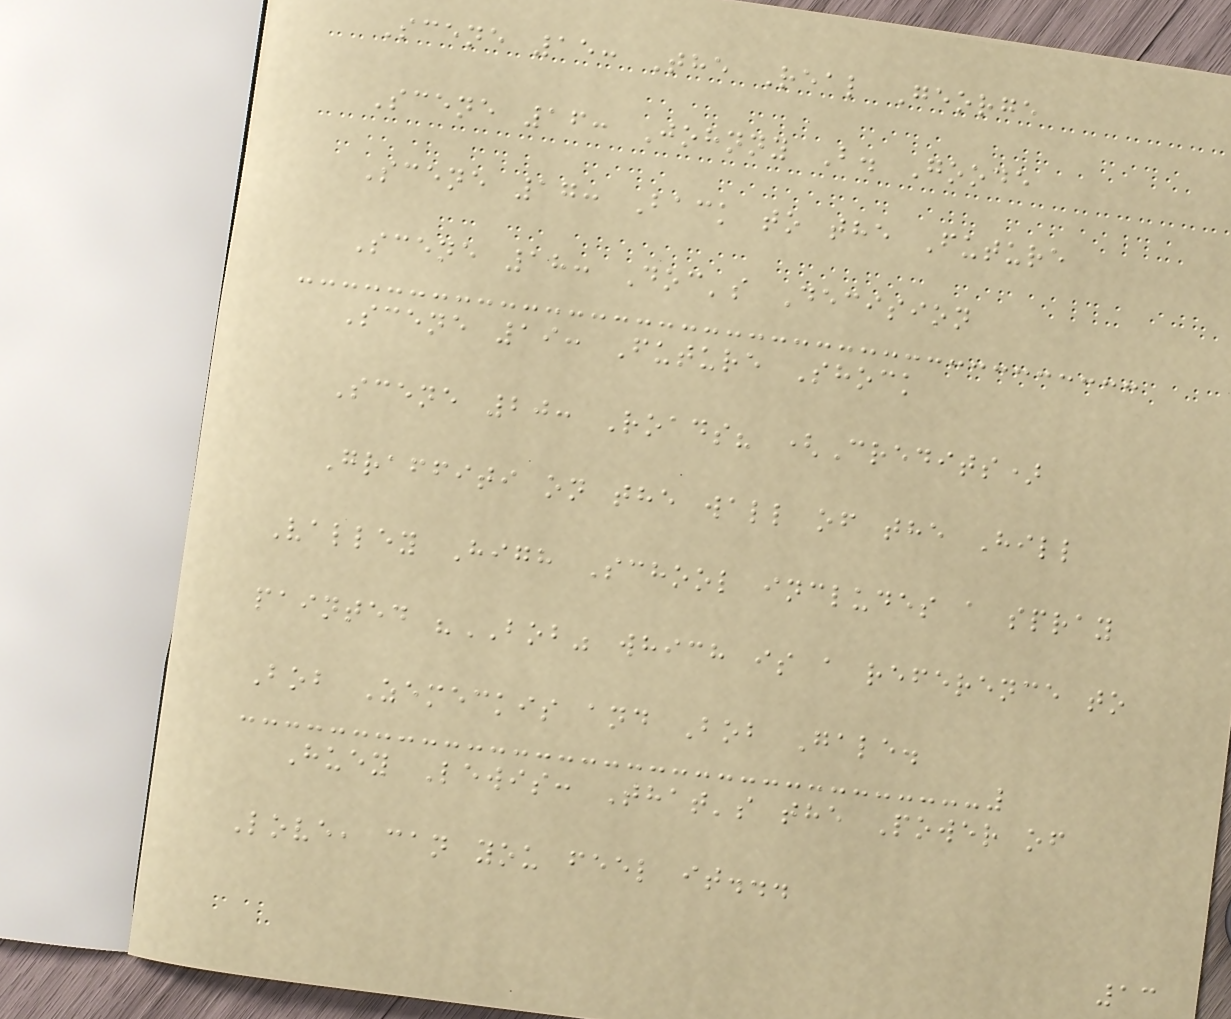Scene 15: The Real George
Scene 16: Johnny B. Goode
Scene 17: Back to the Future
Scene 18: Doc's Decision
Scene 19: Future Shock
Scene 20: Roads? (Credits)
Graffiti on the wall of the Hill
Valley High School includes a spray
painted "BOB" which is a reference to
Bob Zemeckis and Bob Gale.
Huey Lewis: That's the Power of
Love, can you feel it...
13
